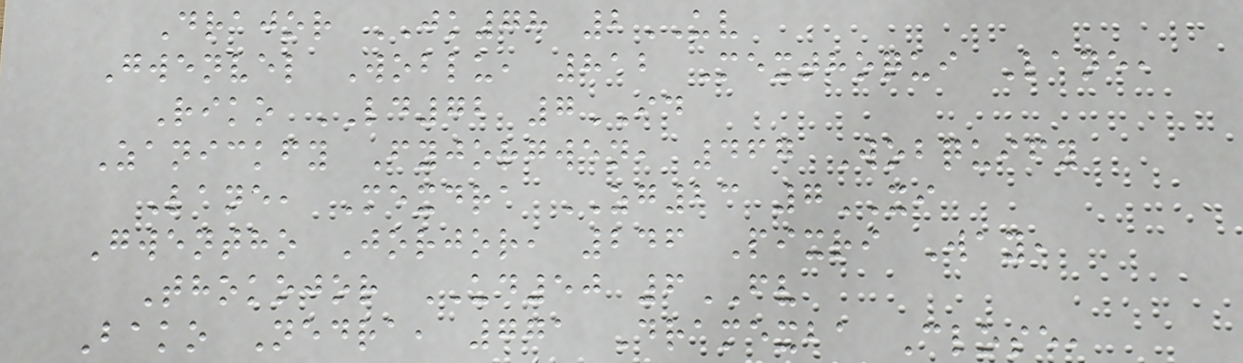Drajor JK78 2UV
Gwenvel Woblu, 812 Mexthoqui Lane,
Riko LD72 7ID
Zanickfy Fyjorgwen, 467 Wobquify
Lane, Mexdra ZG23 7XI
Gwentho Jorjor, 246 Pixri Way,
Thokojor UD50 6FV
Bako Nedra, 771 Dramexba Close,
